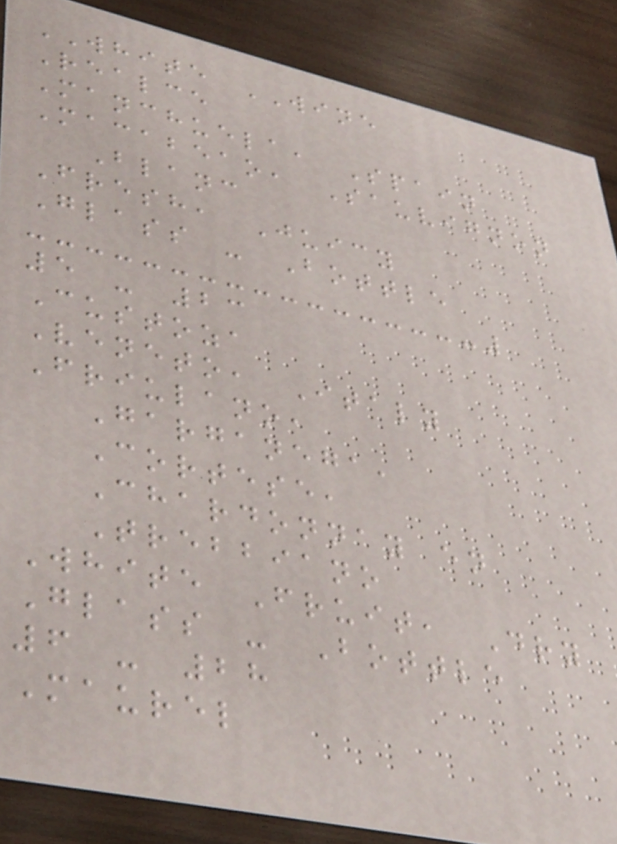WHITE WINE
Realce
Manchuela, Spain
Macabeao, Sauvignon
Blanc
Fresh, Juicy
Glass - Bottle
5 - 23
Custoza
Veneto, Italy
Friulano,
Garganega,
Cortese,
Chardonnay en
Trebbiano
White Fruit, Dry
Glass - Bottle
6 - 28
Maurel
